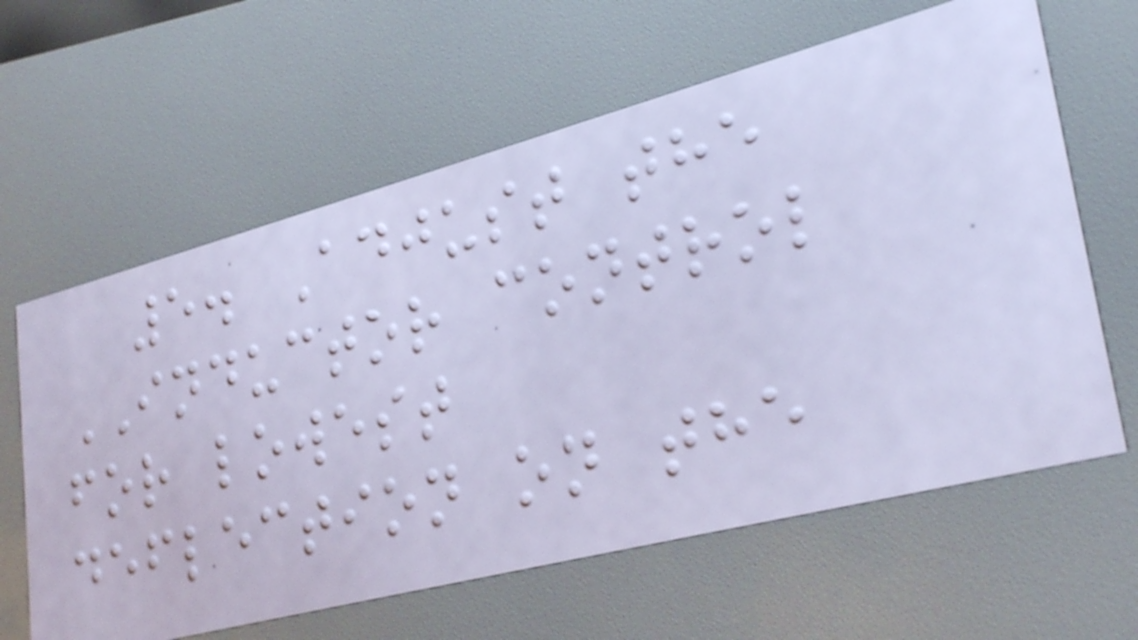5. Adjust the
INDUCTOR control
for lowest
deflection on the
